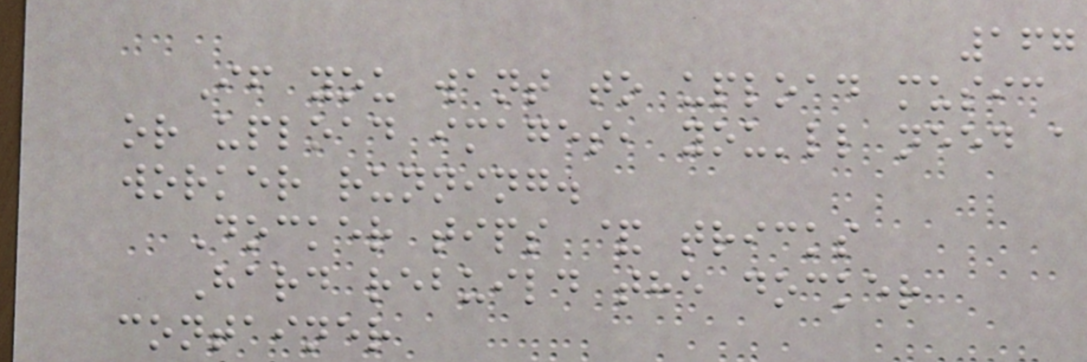167
If you want to upload music
or upload images, you'll need a
worker running.
Docker tips & tricks
Hard rebuild the docker
container
